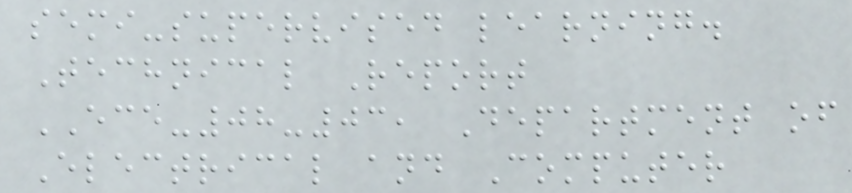semi-supervised learning.
Technical Report
ECE-08-03, Department of
Electrical and Computer
